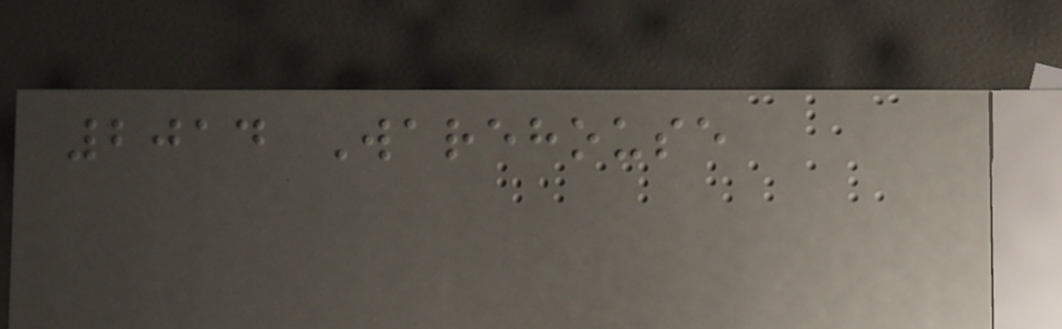2014 Warehouse
